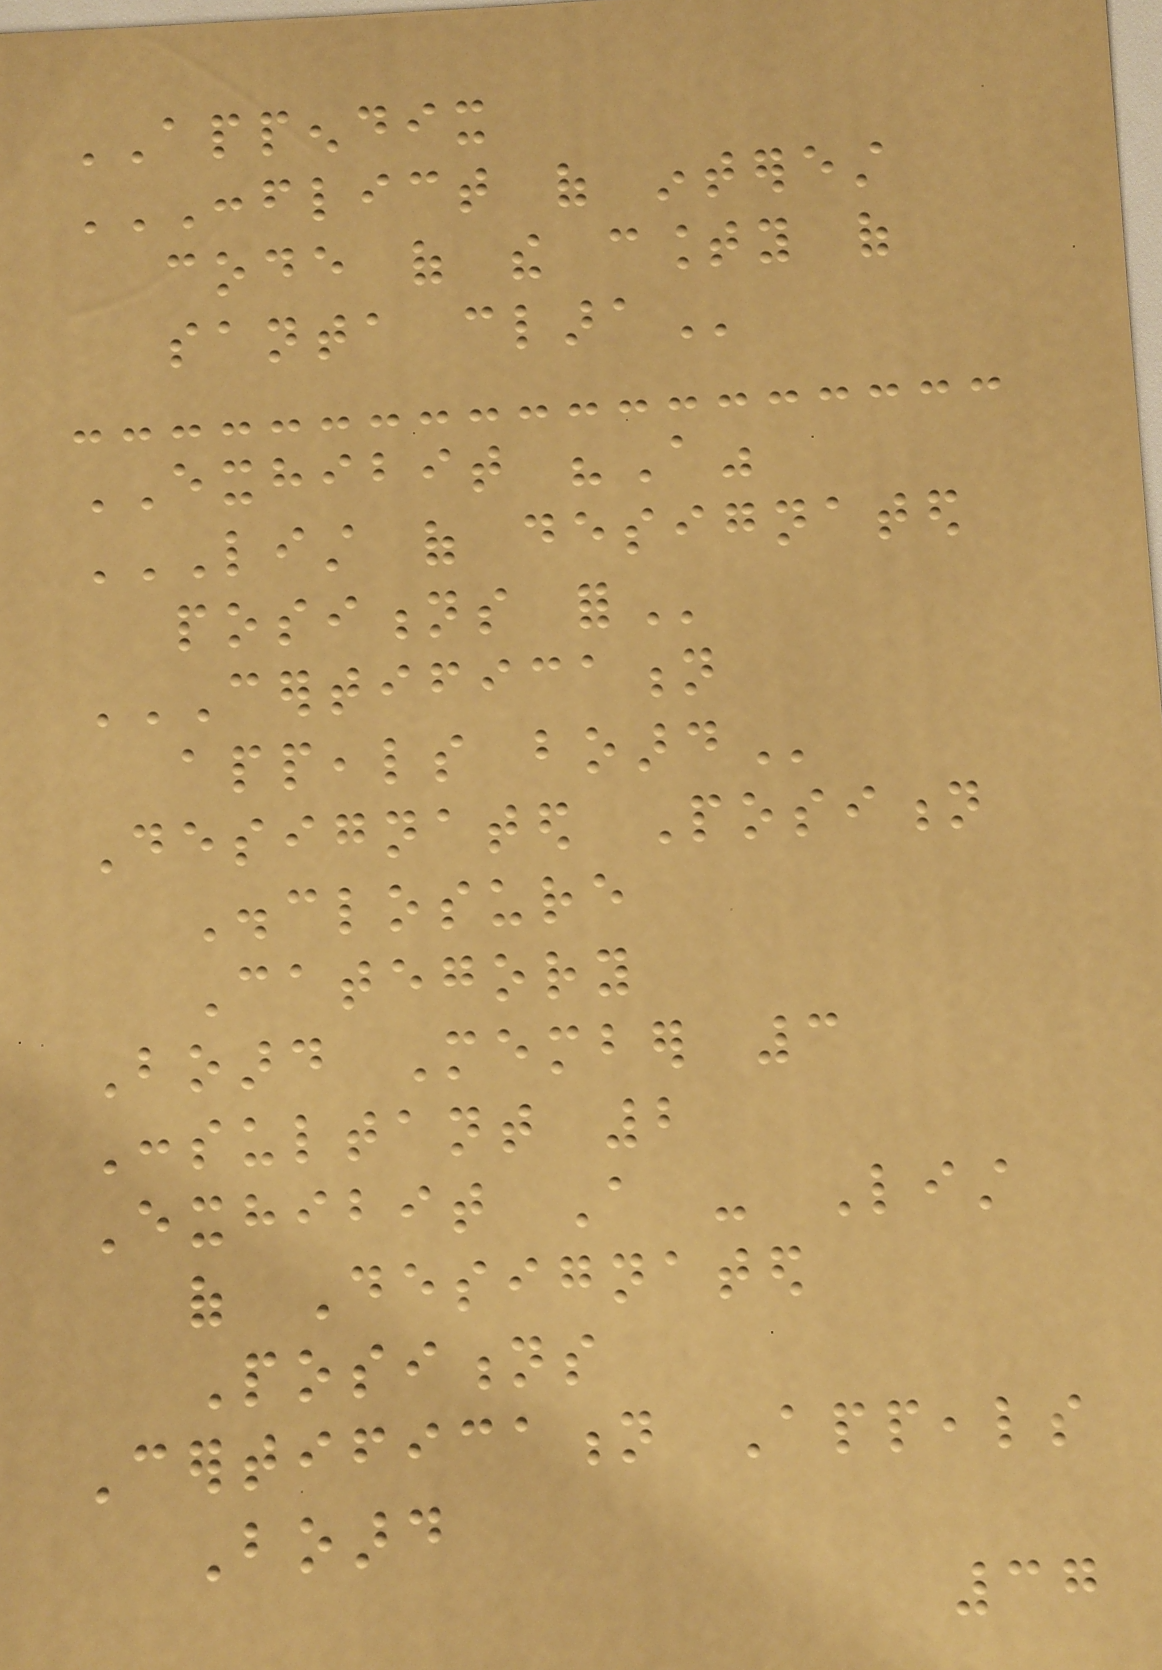APPENDIX
CONFLICT OF INTEREST
CODE OF THE COUNTY OF
SANTA CLARA
EXHIBIT "A"
LIST OF DESIGNATED
POSITIONS FOR
CERTIFICATION
APPEALS BOARD
Designated Position
Disclosure
Category
Board Member 3
Consultant 2
Exhibit A - List
of Designated
Positions
Certification Appeals
Board
37
